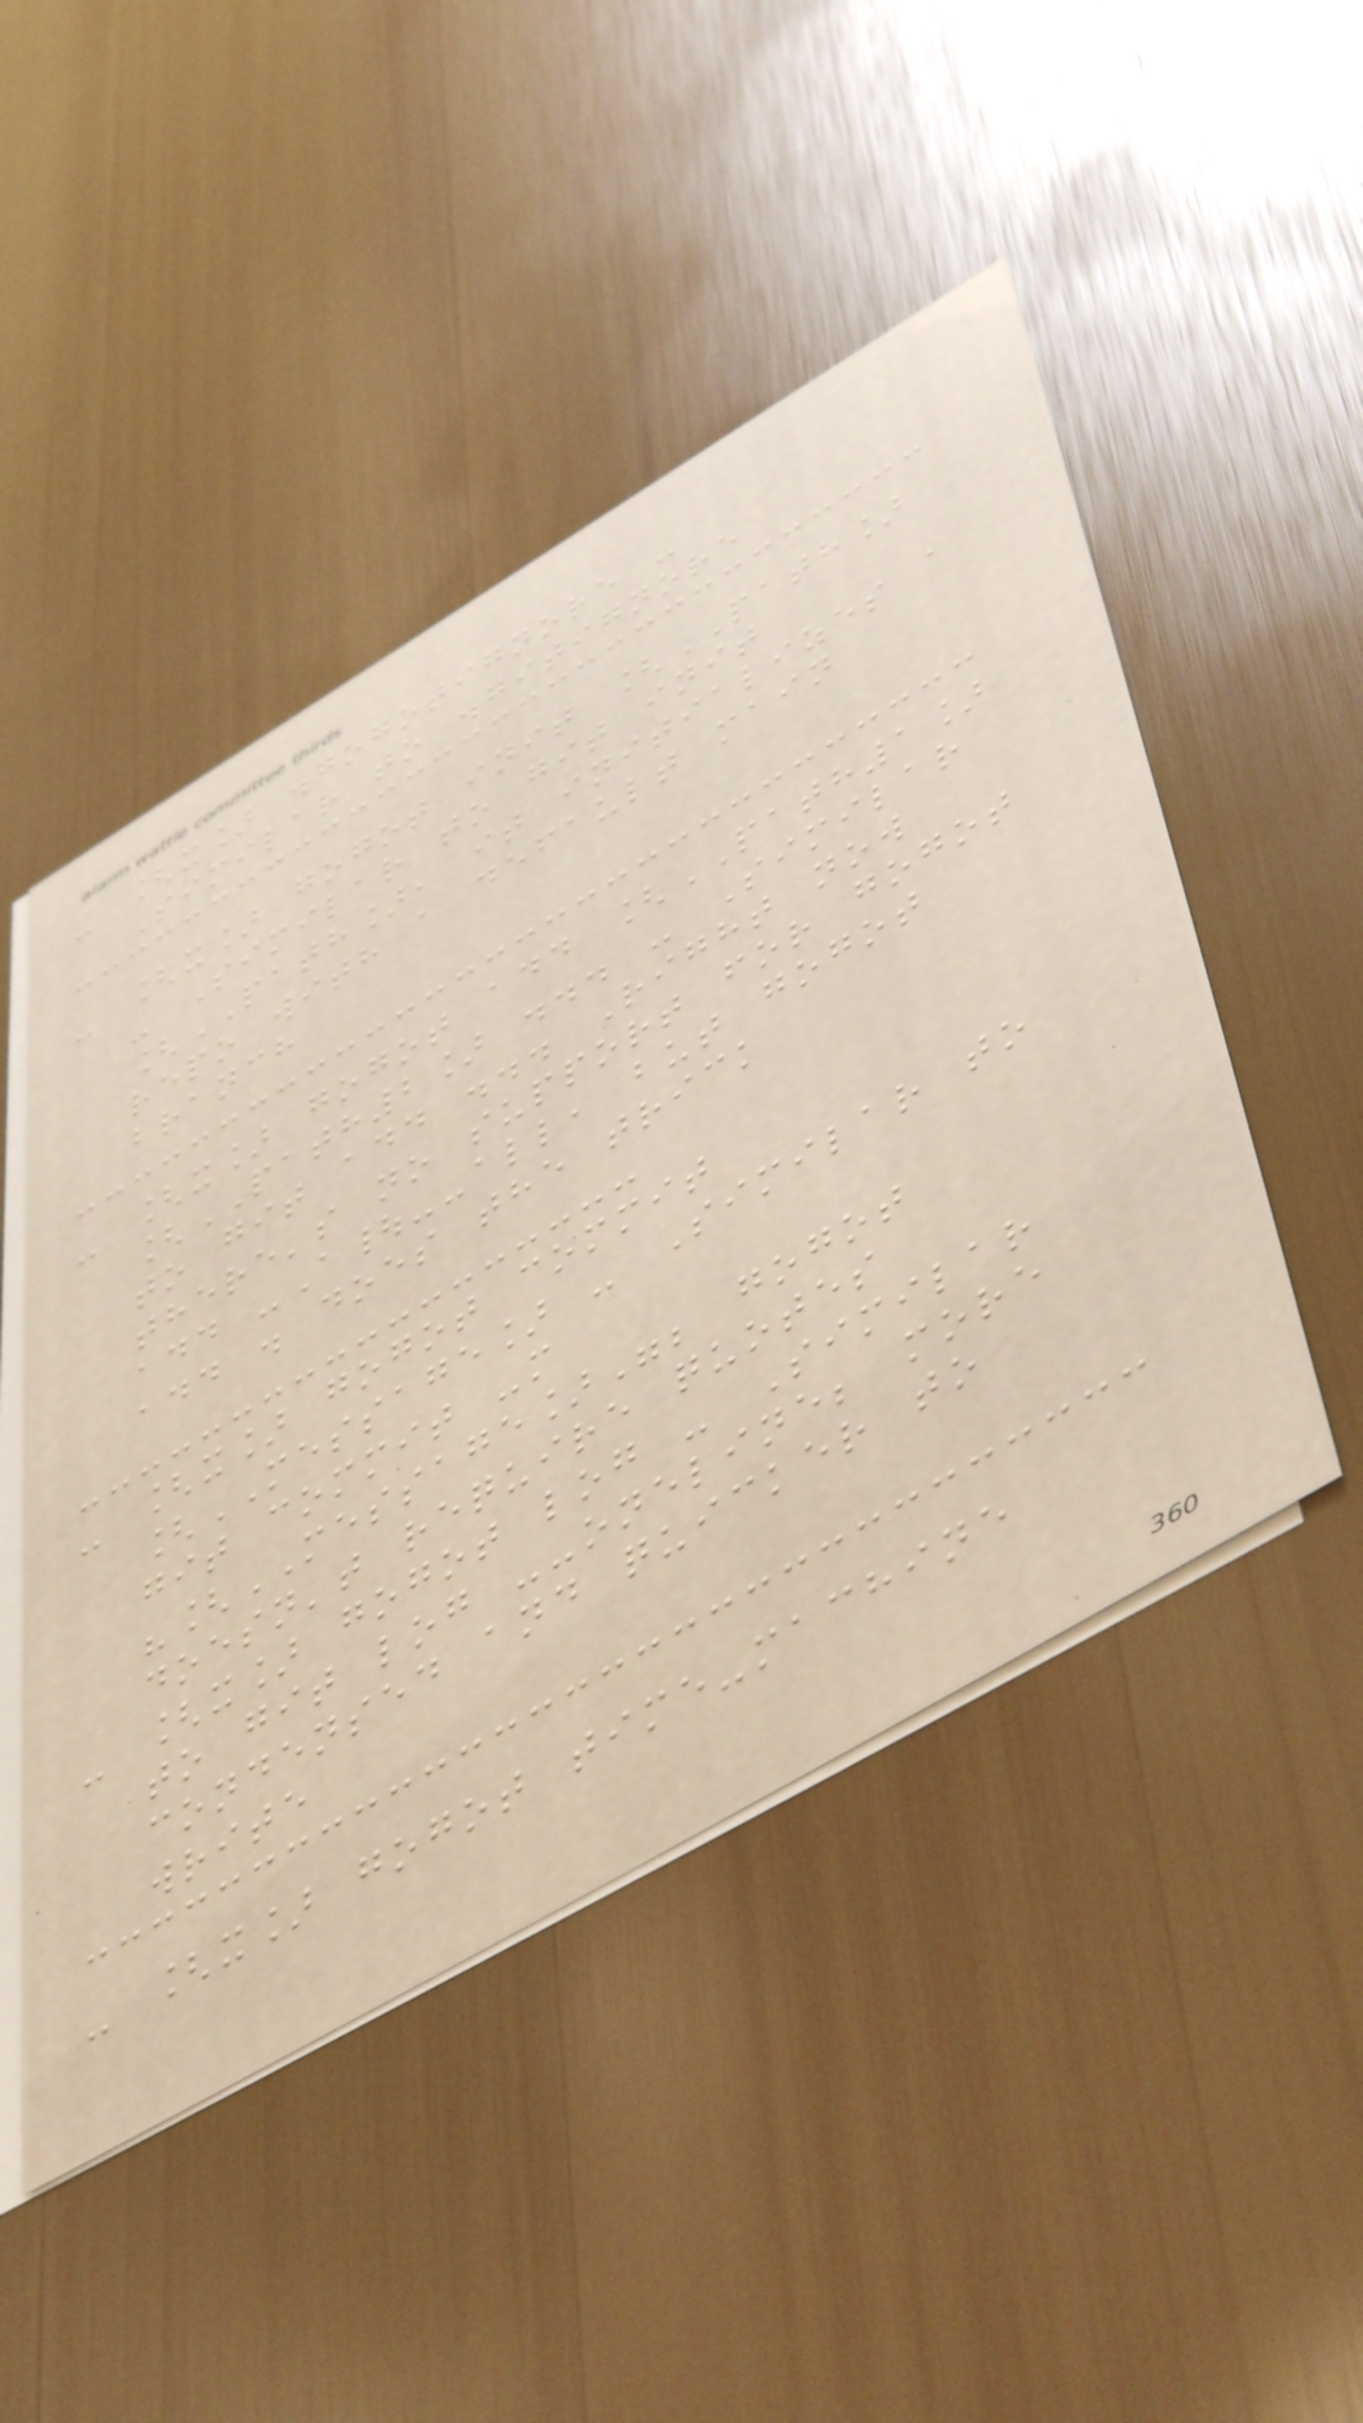- [x] .gogotignore -
Similar to .gitignore
- [x] gogot init [PATH]
- Similar to git init
[PATH], it initializes a
repo with a default main
branch
- [x] gogot add [PATH1]
[PATH2] ... - Similar
to git add ... Right now
there's no support for gogot
add -A|--all, but gogot
add . does the trick
- [x] gogot commit
[MESSAGE] - Similar to
git commit -m
"[MESSAGE]"; gogot
doesn't require quotes
- [x] gogot log - Similar
to git log --oneline; more
condensed and quicker to
write
- [x] gogot time-machine
